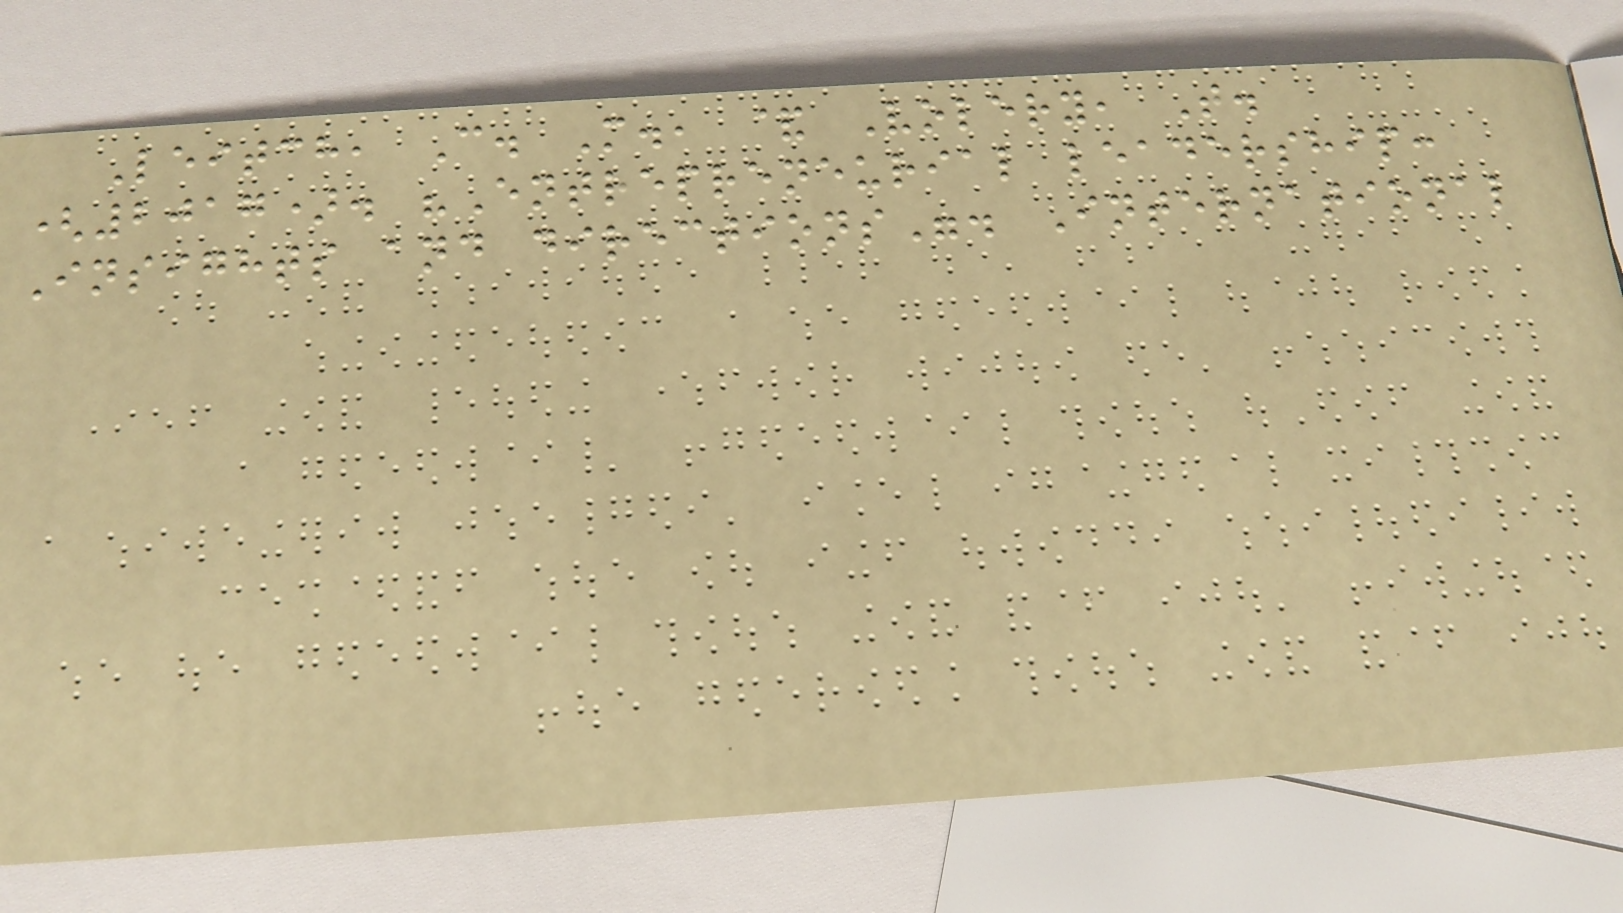Leitch, C. M., & Volery, T.
(2017). "Entrepreneurial leadership:
Insights and directions". International
